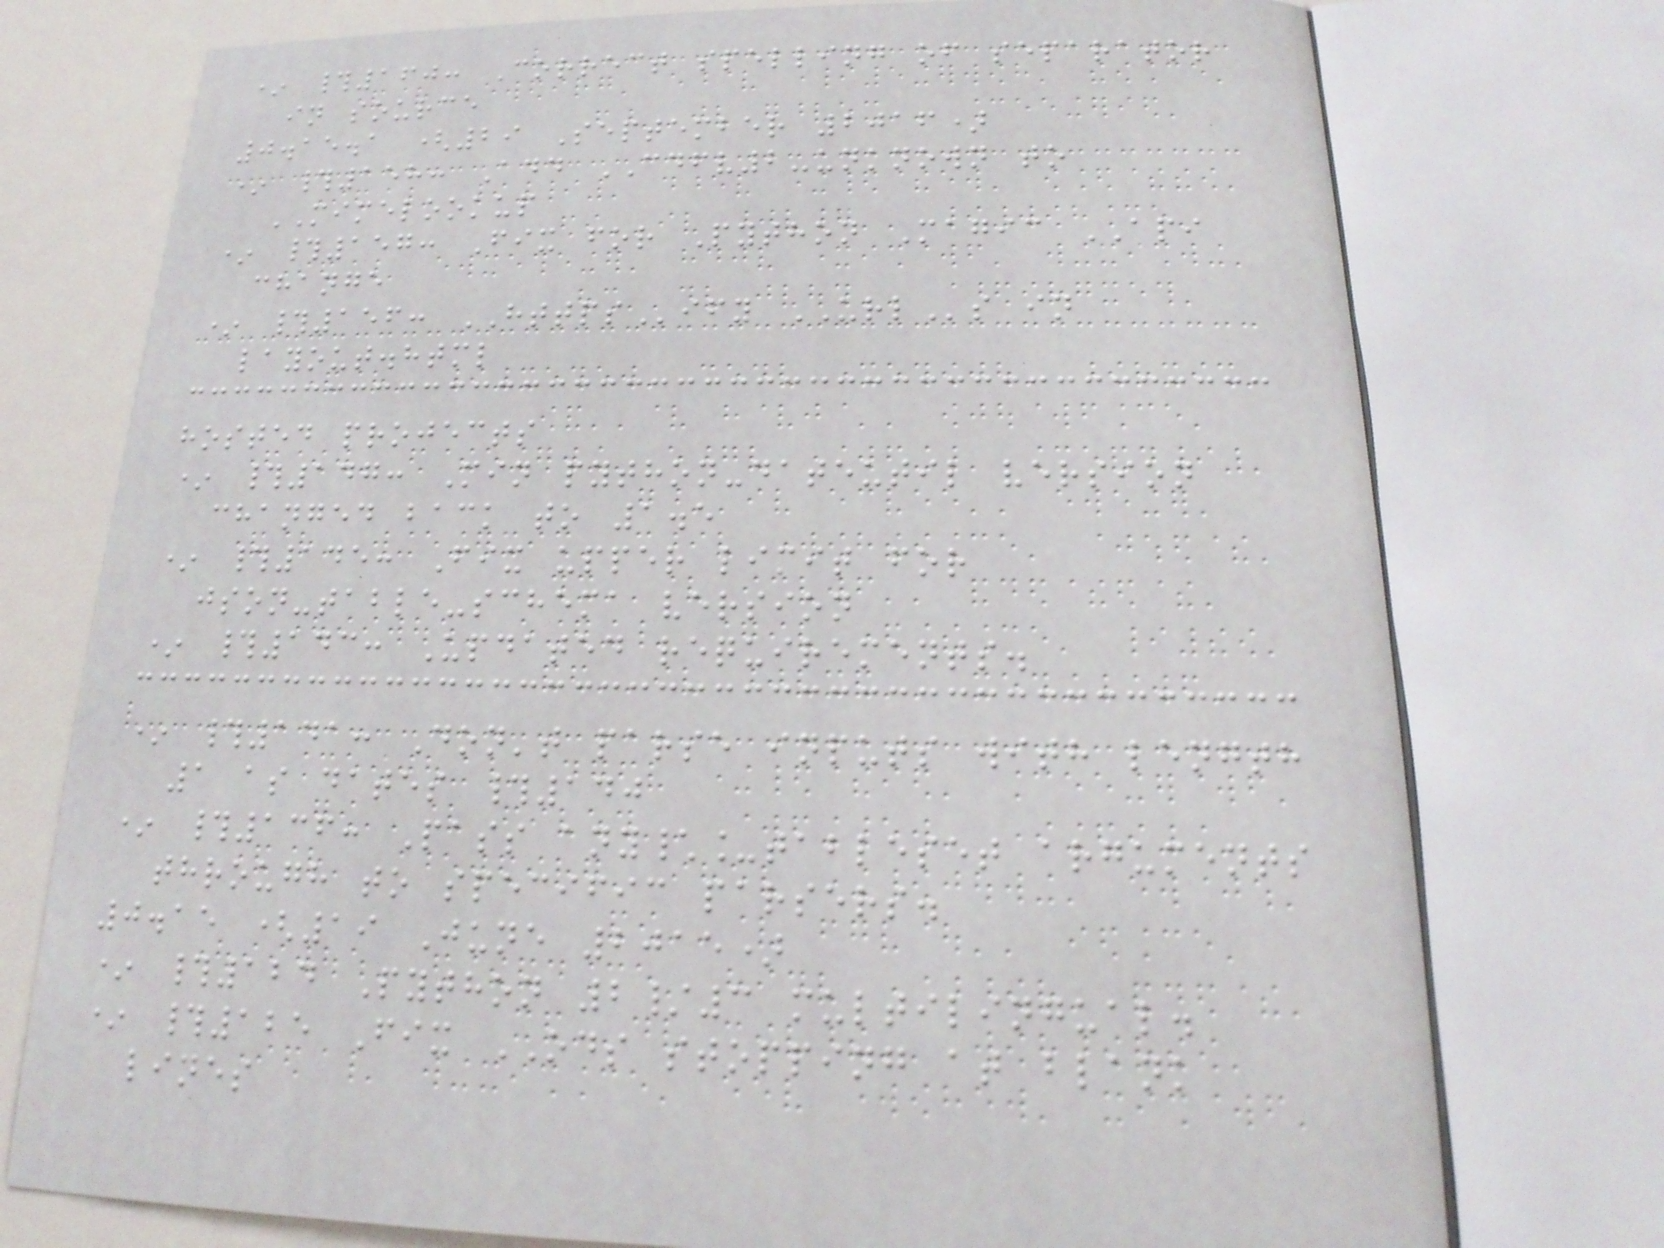* #160: Correct spelling of separator
in source
0.15.1 (29 September 2016)
* #158: Add CDFV2-unknown to
MIMELOOKUP
* #157: Fix for Python Magic API
change
* #156: HTTPSify URLs in
layout.html
hosted projects
* #147: Min python-dateutil version
changed back to 1.5
* #145: Fix upper limit for
json-table-schema version
* #143: Updated requirements.
* #141: Don't parse inputs with length
1 as dates #140
* #136: Pass any\_tableset arguments
through to specific parsers.
0.15 (19 June 2015)
* #124 Python 2/3 multilingual.
* #125 Fix ODS stopping at blank
lines
